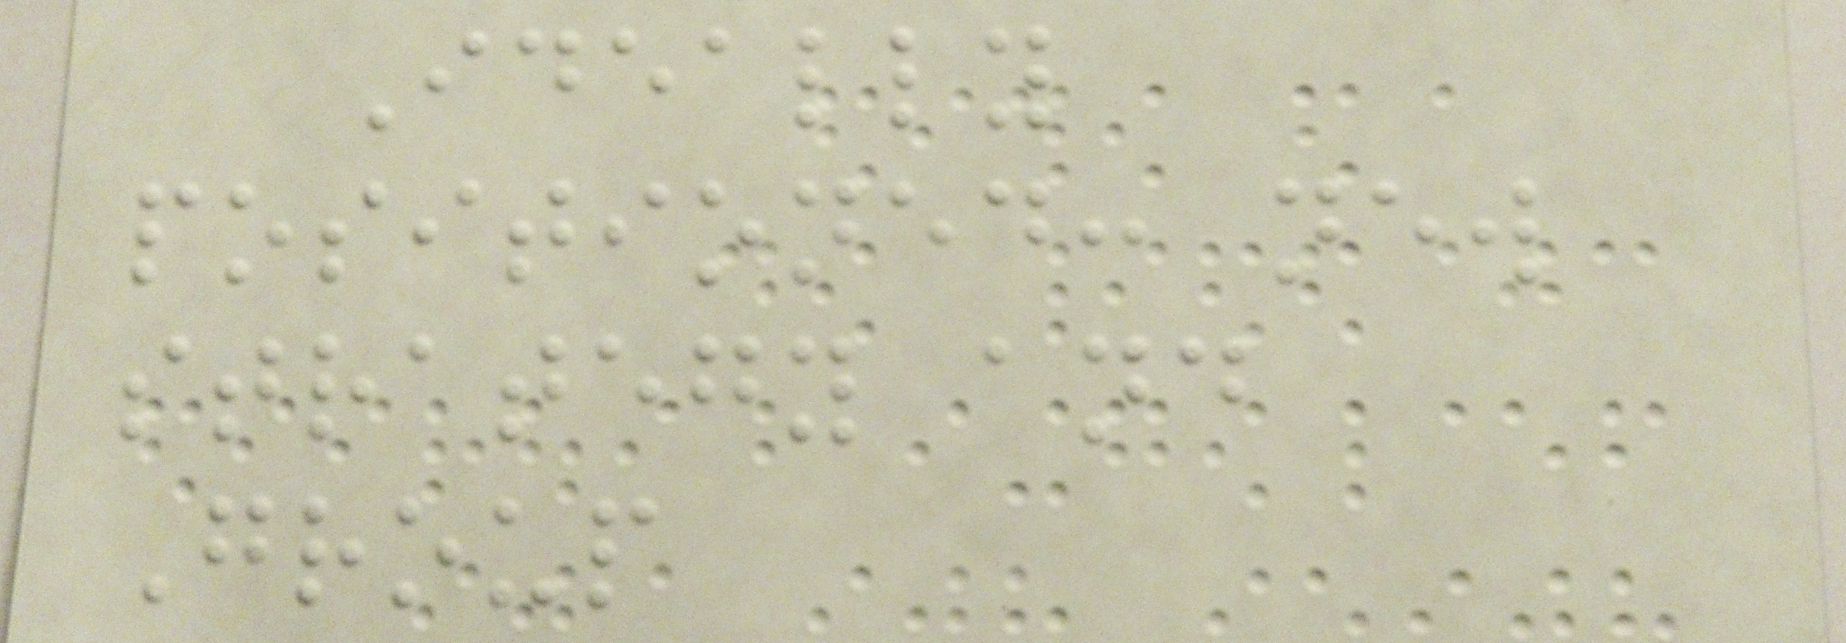Ideally
positioned: new
strategy and
Group
